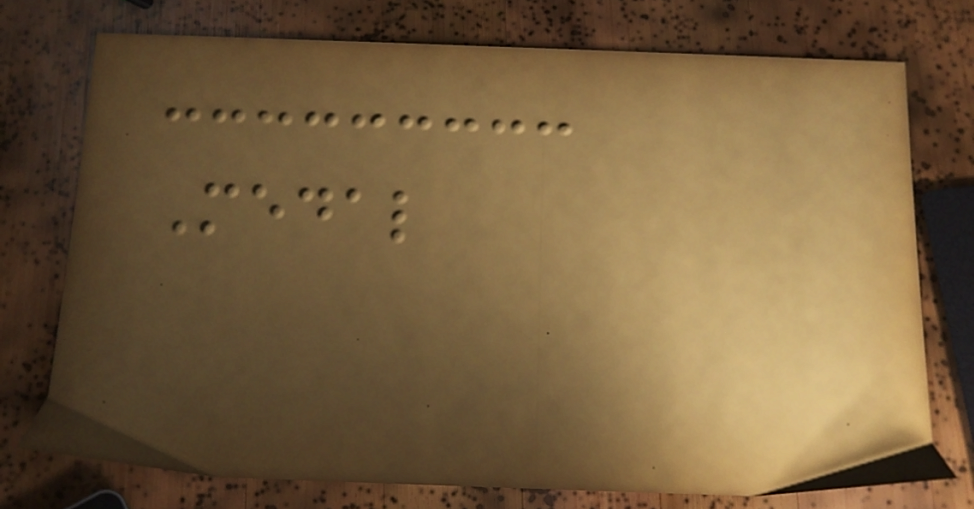Medal
